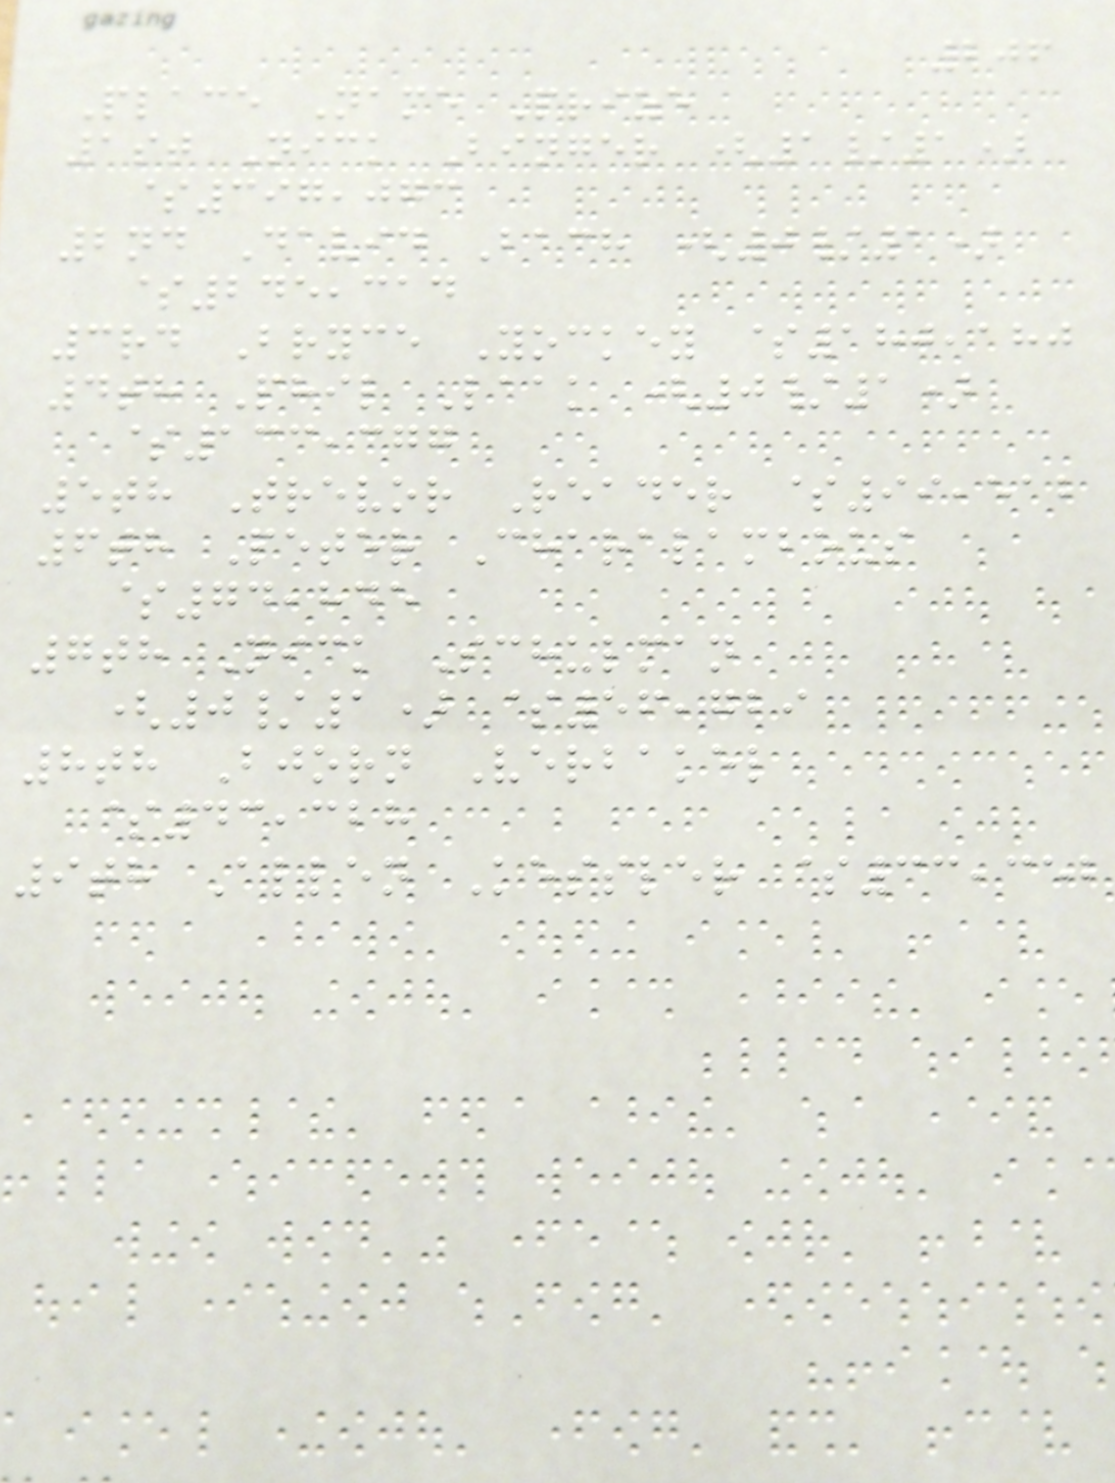206
Place Name Prize
1st Nick Binger (1/1)
$397,073
2nd David Bach (0/1)
$245,314
3rd Bryce Yockey $180,180
4th Phil Laak (0/1)
$133,377
5th Trevor Reader $99,512
6th Peter Charalambous
$74,845
7th Nick Schulman
(0/1) $56,729
8th Bjorn Verbakel
$43,328
9th Allen Kessler $33,352
